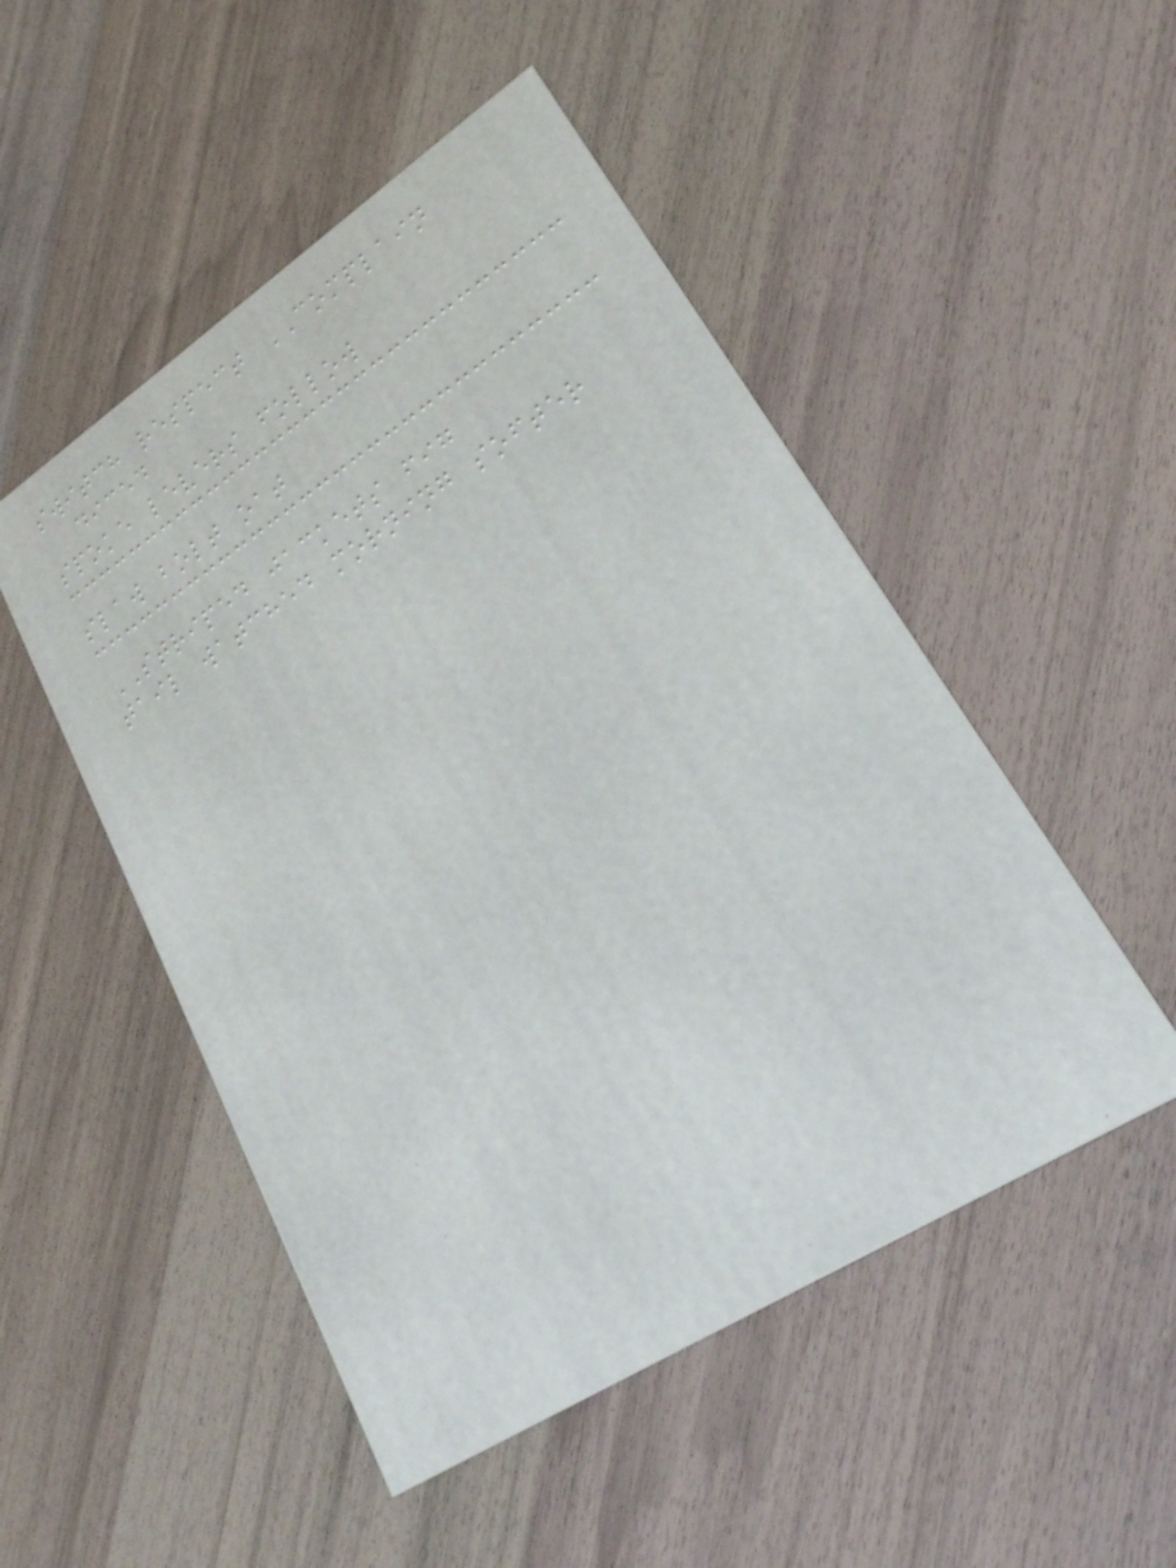switch respect COMPLAIN
diced
spoke levers follow
slaw bolt oat
STRIPED jackets fig
tail watched morning softer
